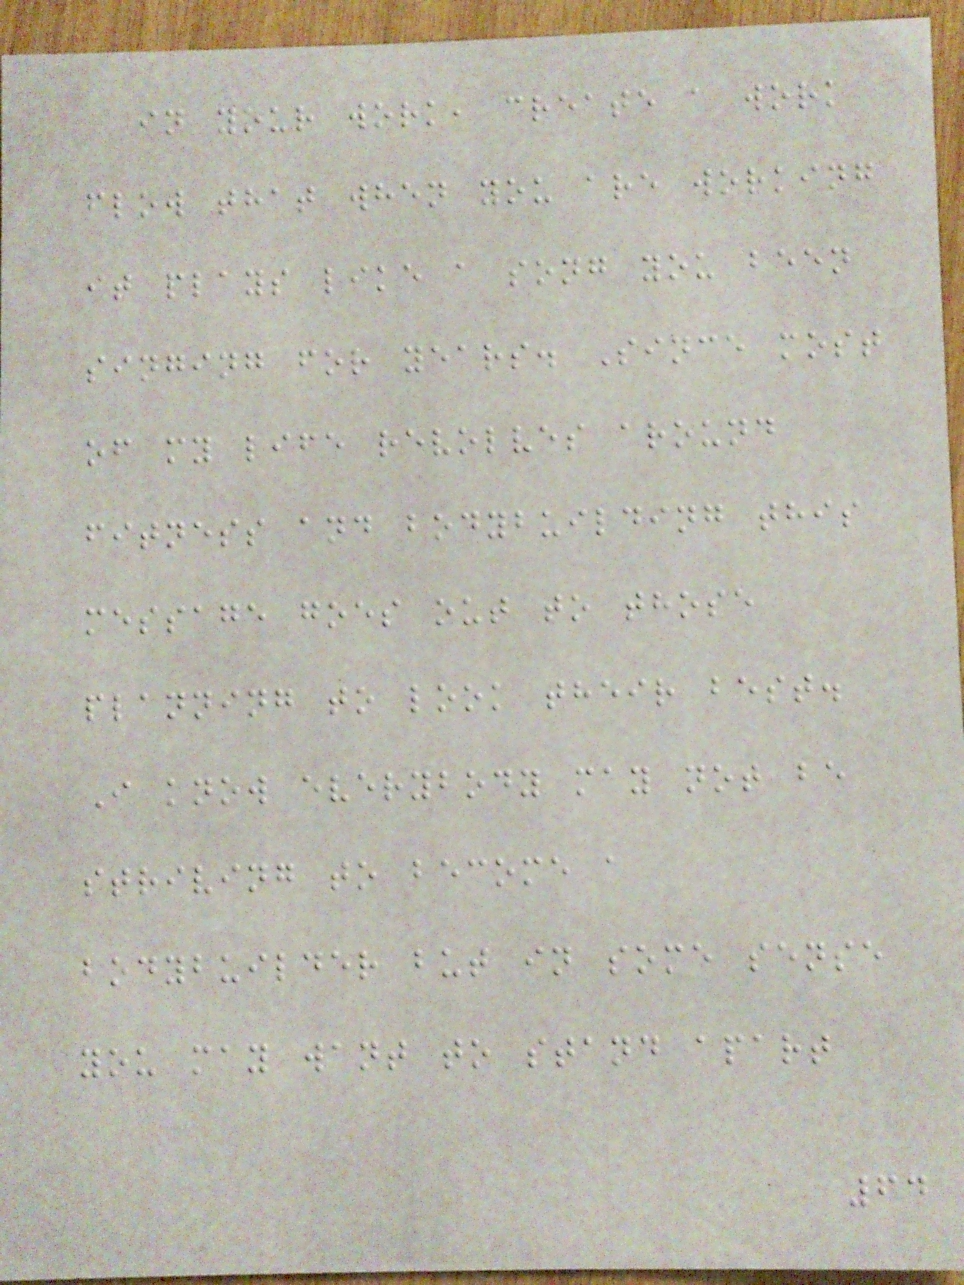in your work, create a work
flow that when you are working
it plays like a song you been
singing for years. Since most
of my life revolves around
fitness and bodybuilding this
message goes out to those
planning to look their best.
I know everybody may not be
striving to become a
bodybuilder but in some sense
you may want to stand apart
64
